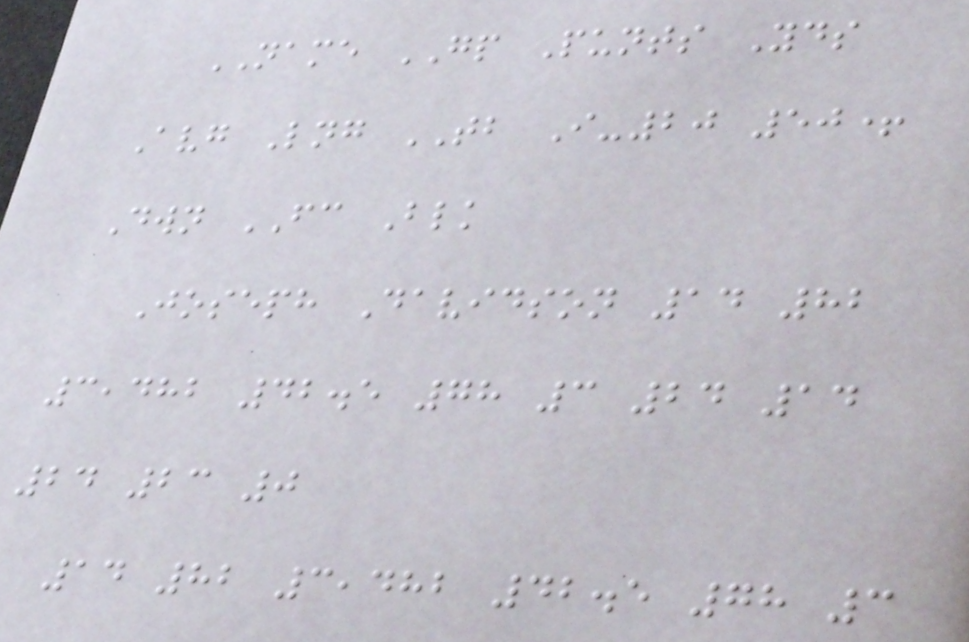NAME GP Punts Yds
Avg Lng TB I-20 50+
Dwn FC Blk
Joseph Davidson 14 82
3,482 42.5 78 3 24 14
24 23 0
14 82 3,482 42.5 78 3
